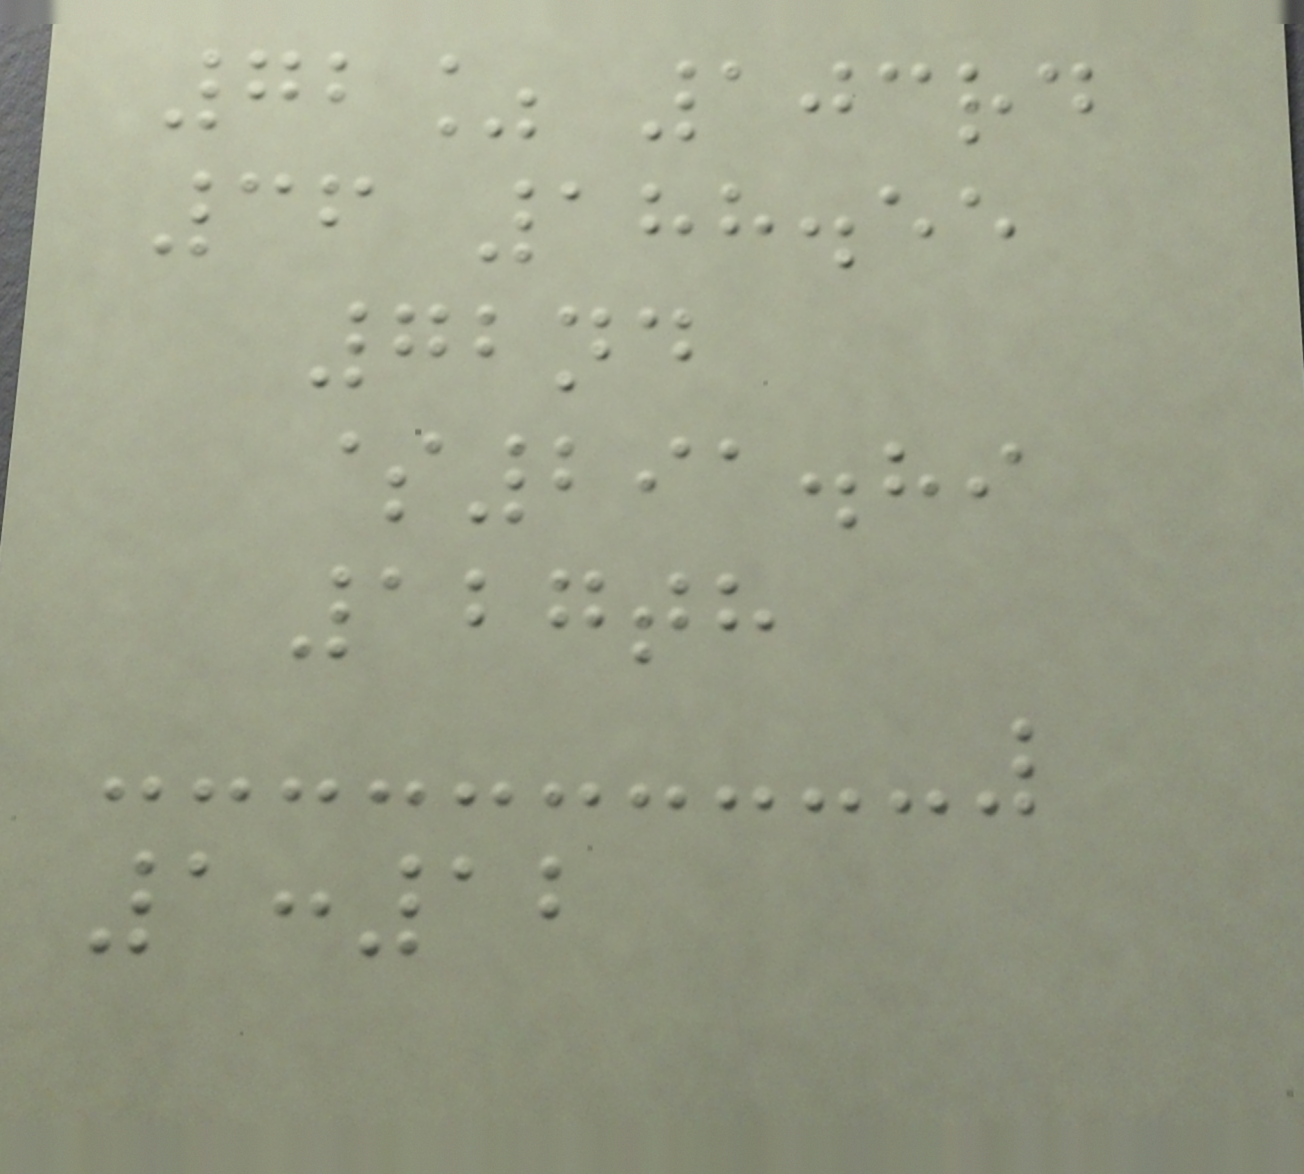72% 103rd
36 188.55
72nd
$291.89
127th
1:12
